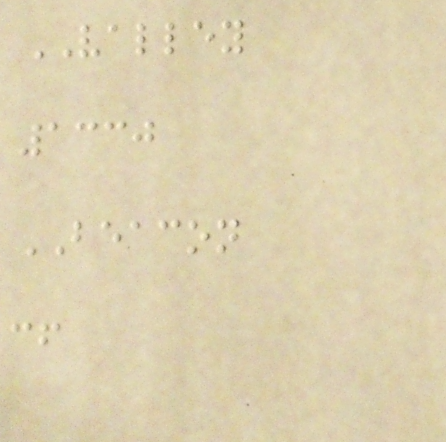VALLEY
1330
BEACON
cf
